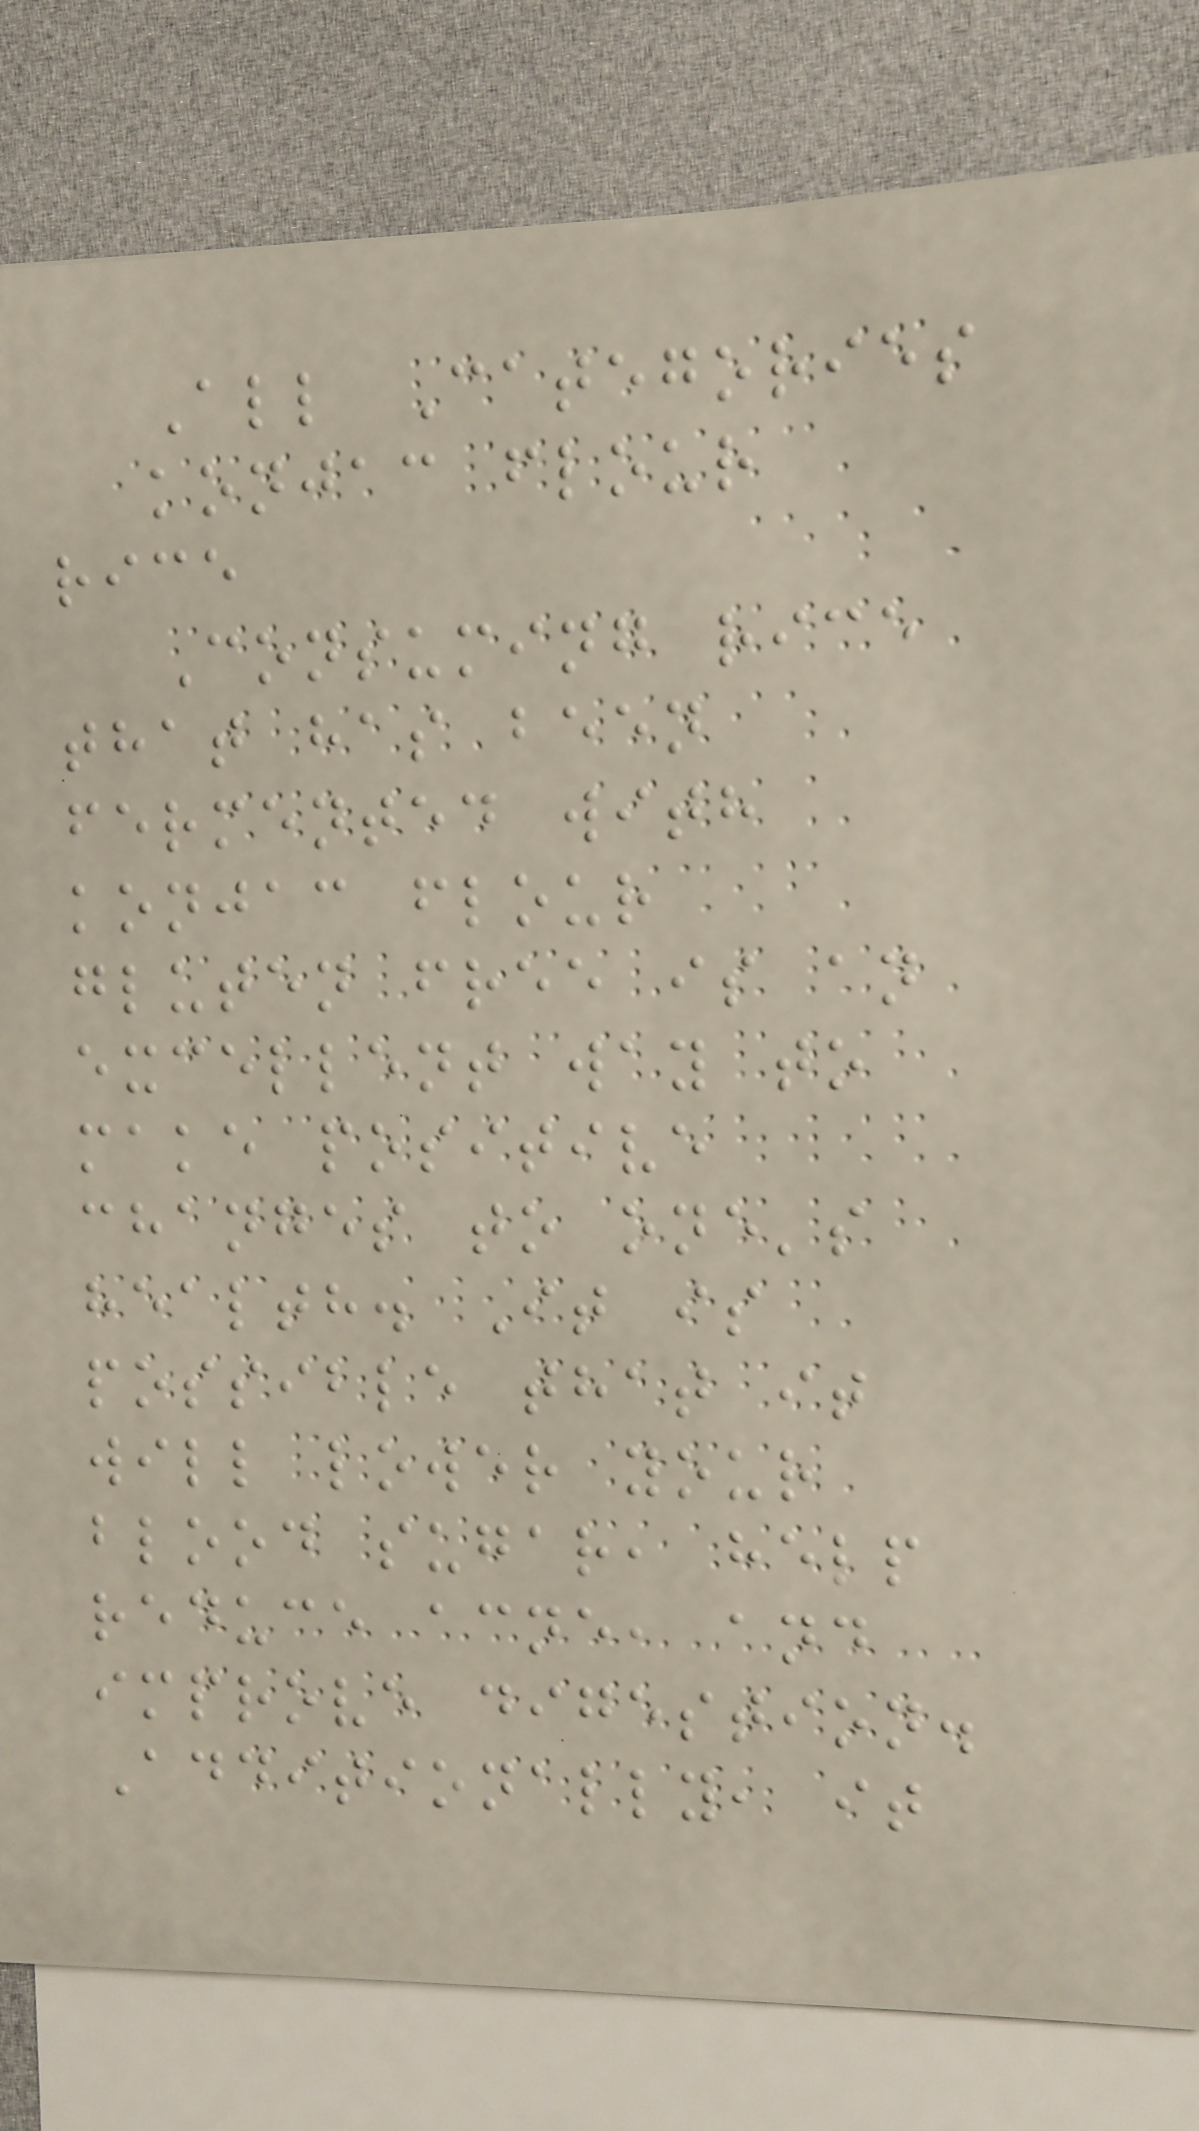All Categories
konjac flour
rice
Consuming rice
that has been
fermented with
konjac flour
gluten free is an
excellent way to
make positive
changes to one's
health. It is
possible that it
will lower your
blood sugar, help
reduce acne, and
improve digestion.
Additionally, it
